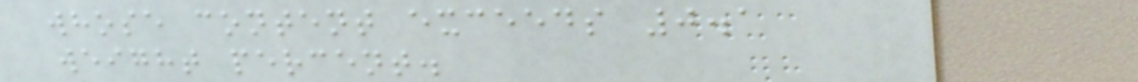whose content exceeds 0.1
weight percent.
